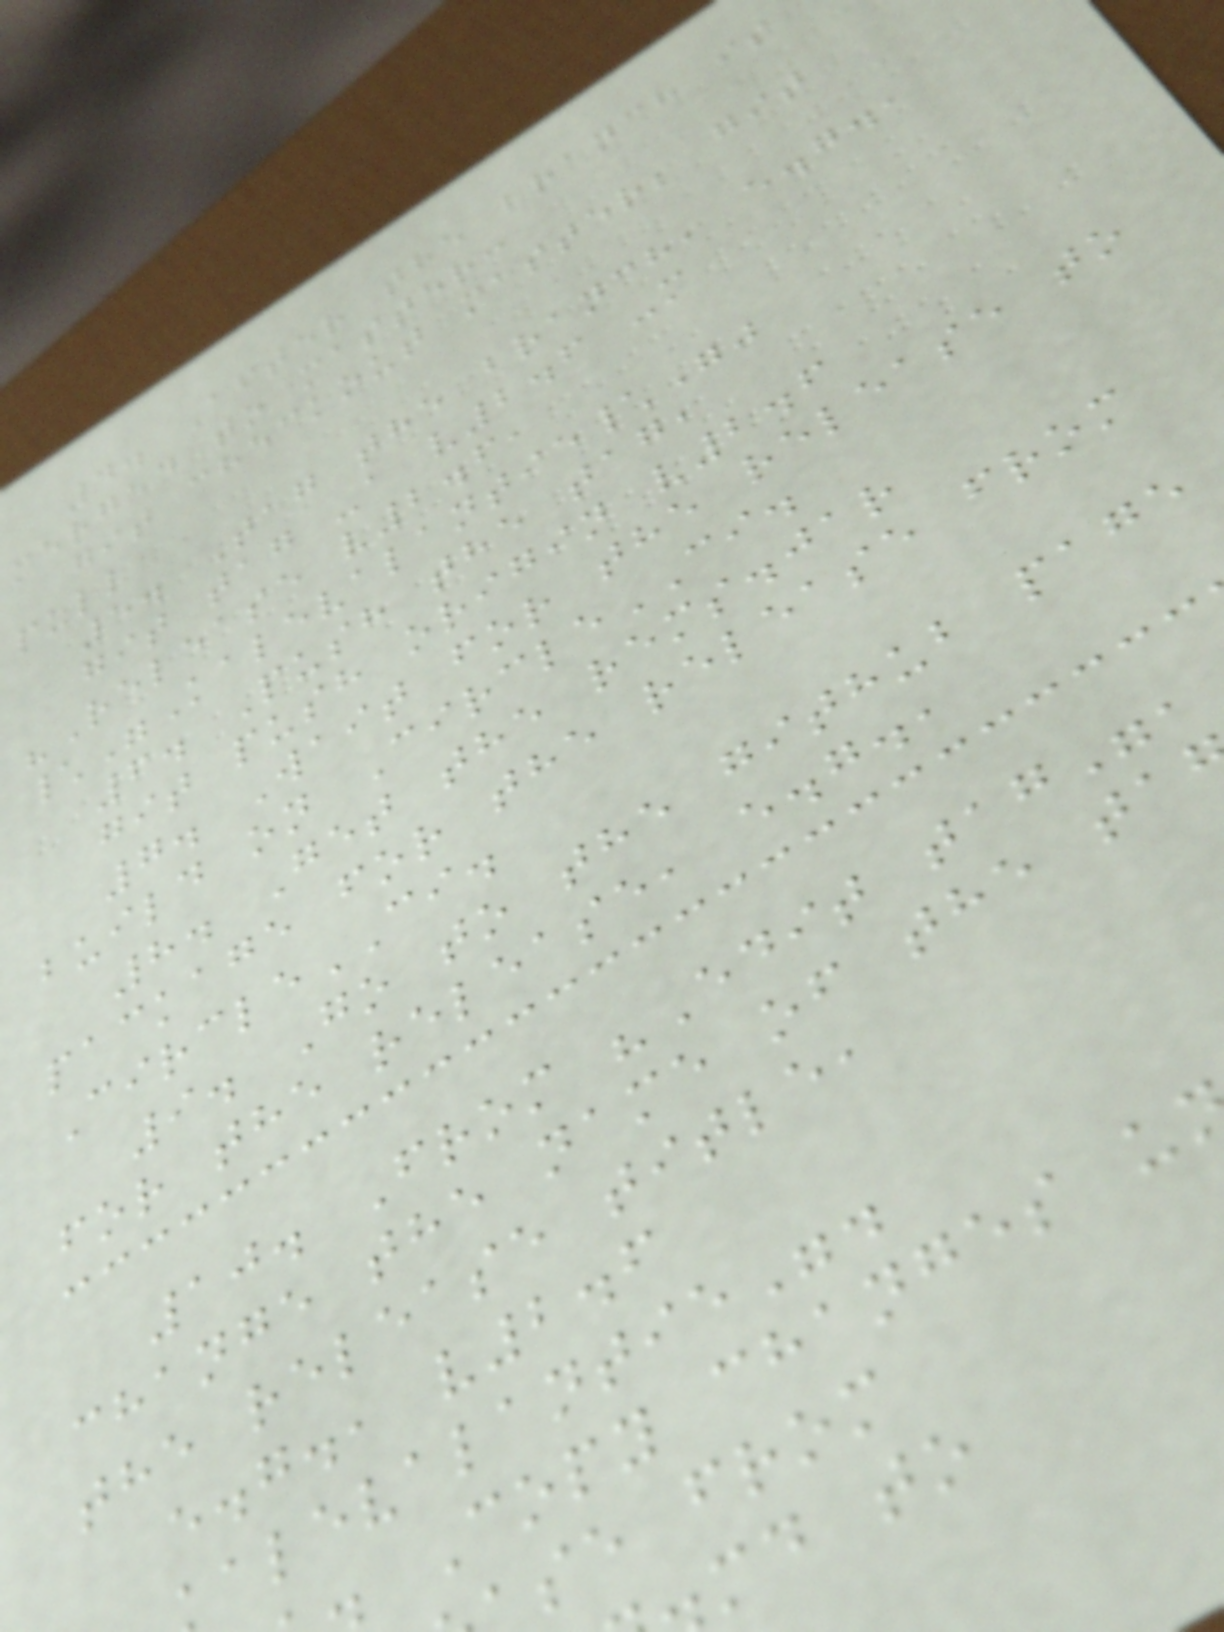4. After the branch is
merged to master:
git checkout master; git
pull
5. Tag the branch, e.g.,
git tag -a v2.6 -m
"Release v2.6,
\"Kalevalantie\""
6. Push the tag,
git push origin v2.6
7. Wait for the release to
build on CircleCI.
8. Get the rems.jar
package for the release from
CircleCI.
9. Go to the github page
for the release, e.g.,
10. From "Edit tag",
change the name of the ta
the release title,
e.g., v2.6
alevalantie".
Copy changes u
se from
md to
